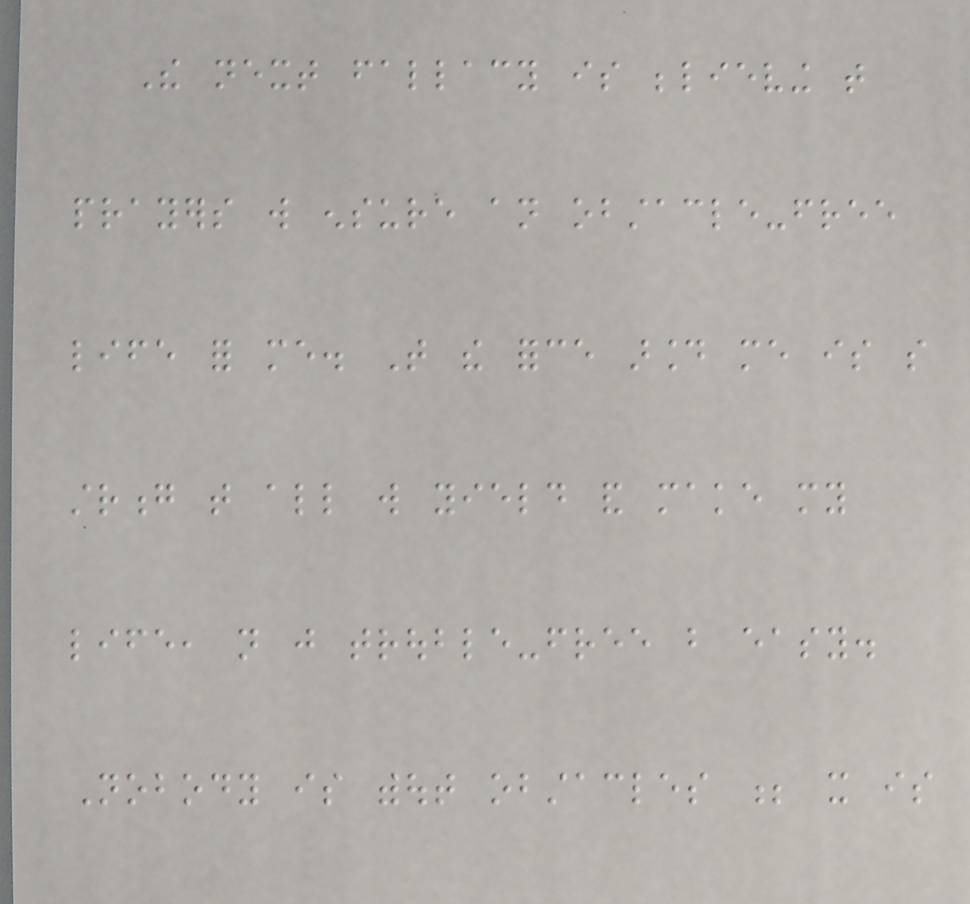The next fallacy is believing that
prayers will ensure an obstacle-free
life for me. That the force around me is so
strong that all will yield and make my
life, not just trouble-free but easy.
Nobody is without obstacles ; it is
